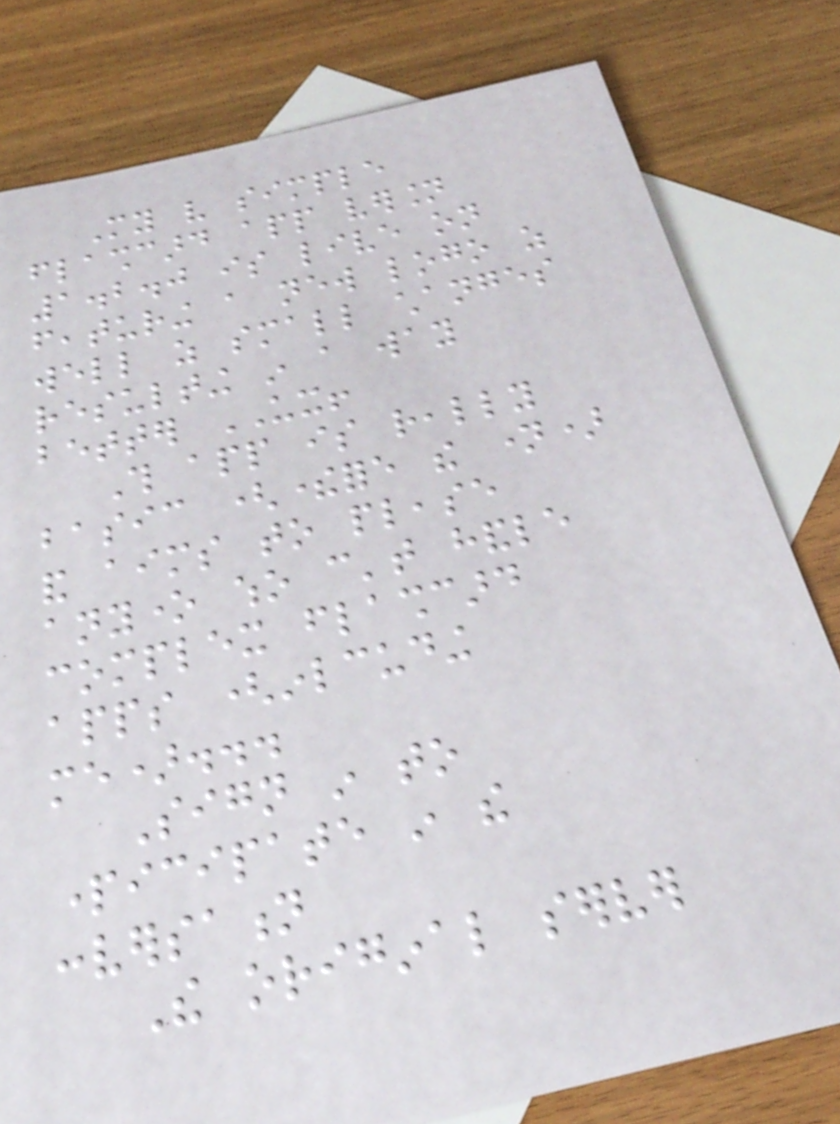My very simple
flashcard app version
1.2.0 is live on
featuring a new logo as
well as small changes
resulting in a way
better UX!
This app is really
basic (therefore the name)
and aims to please
anyone who can't handle
complex flashcard
apps (inlcuding
me)...
Sign in to
participate in the
conversation
The original server
